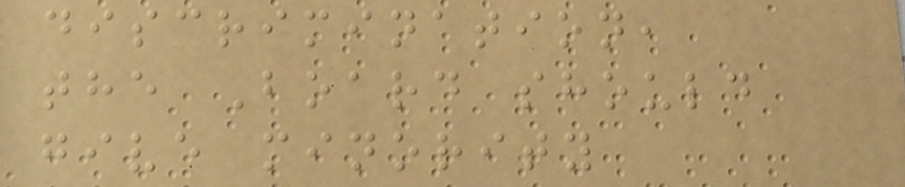discrimination,
the Board should
give minority
